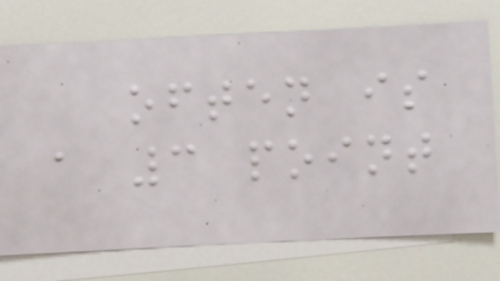often is
a 3 point
